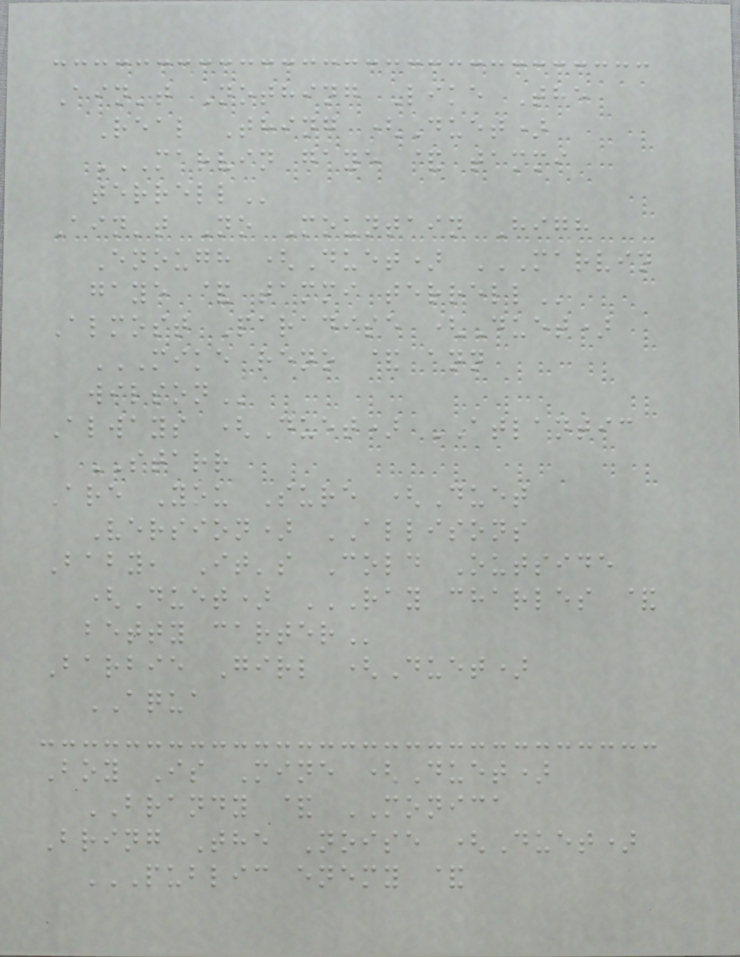Ain't Nothing Like The
Real Thing (Duet)
MARVIN GAYE & TAMMI
TERRELL
Ain't No Mountain High
Enough (Duet) MARVIN
GAYE & TAMMI TERRELL
Almost Paradise (Duet)
MIKE RENO & ANN
WILSON
Always (Duet) ATLANTIC
STARR
Are You Sure (Duet
Version) ALLISONS
Baby, It's Cold Outside
(Duet) RAY CHARLES &
BETTY CARTER
Barbie Girl (Duet)
AQUA
Boy Is Mine (Duet)
BRANDY & MONICA
Bring The Noise (Duet)
PUBLIC ENEMY &
